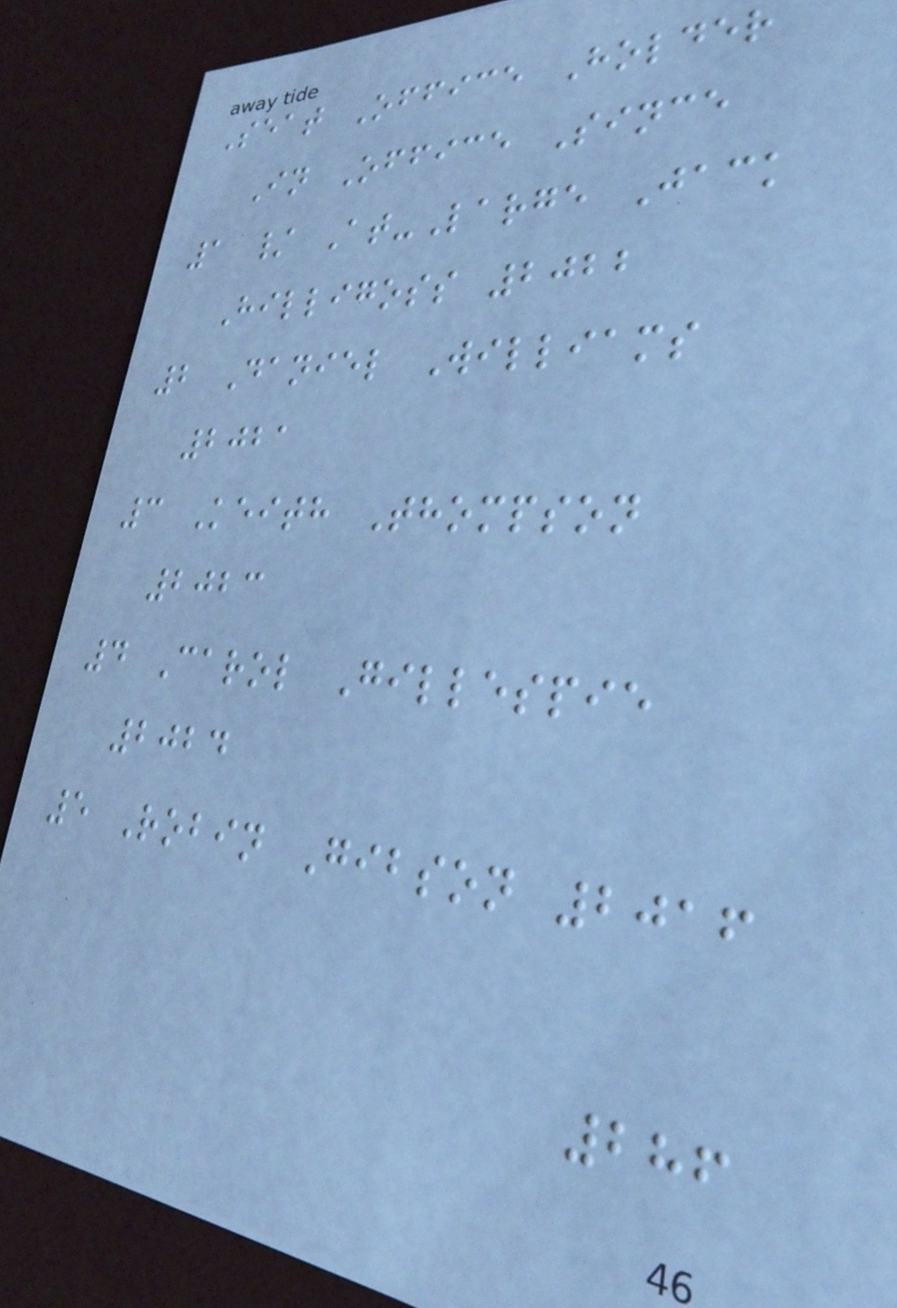Seat Office Holder
In Office Since
1 / At-Large Jack
Hilligoss 2022
2 Daniel Williams
2021
3 Keith Thompson
2023
4 Carol Gillespie
2024
5 Robin Gibson 2016
286
